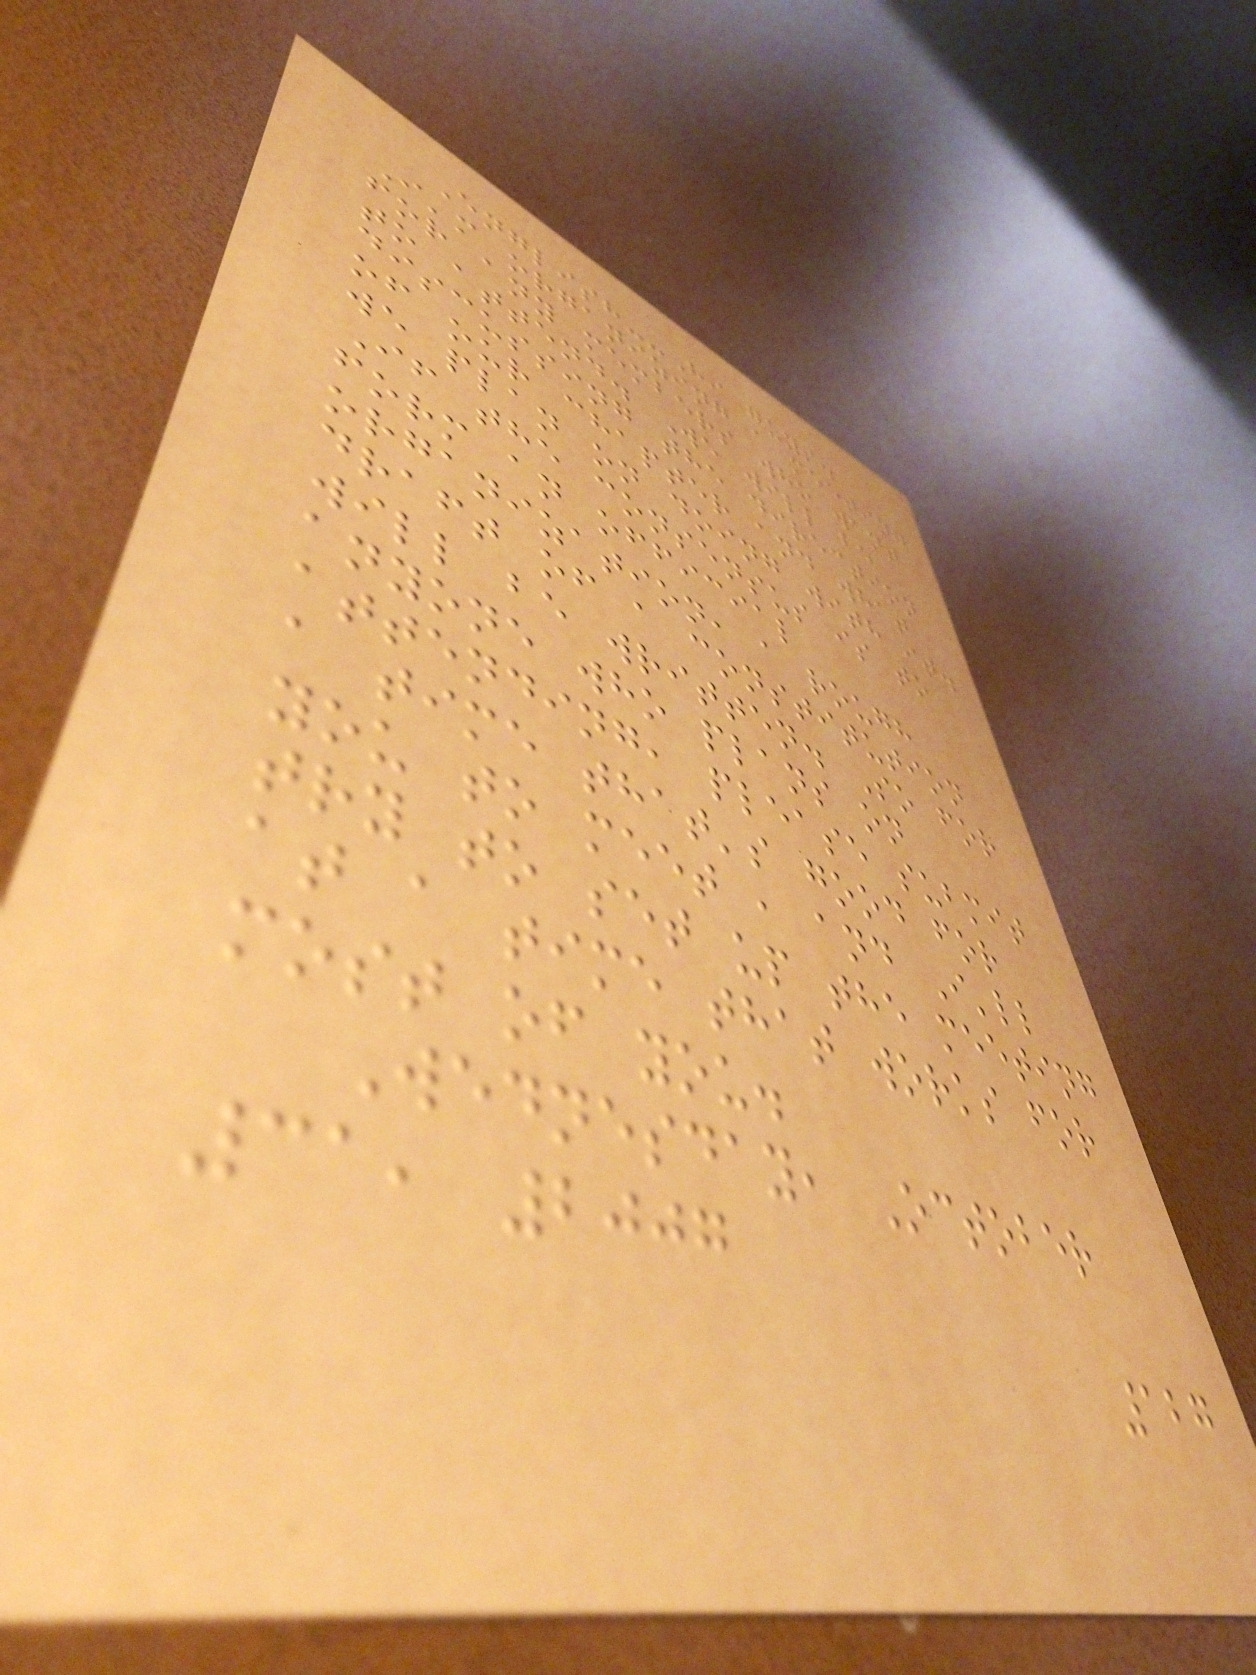English--Hi guys.
I'm organizing a meeting
for any members who want
to attend. We will be
discussing the direction
of our chapter and what
we plan on doing with it.
If the consensus is to
form an official
organization, a rough
draft of a constitution
will be written. So for
anyone who plans on
attending, please submit
a time that's good for
you to meet , and I'll
try to set up the meeting
at a time that works for
most of you.
Wednesday, October
31, 2007
127
